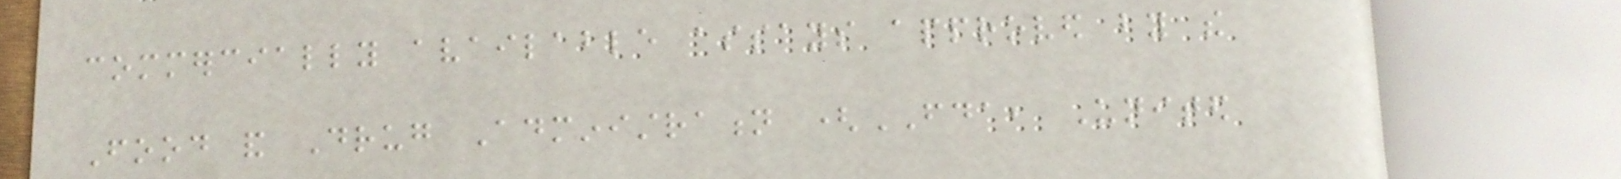commercially available assays approved by the
Food and Drug Administration (FDA, United
